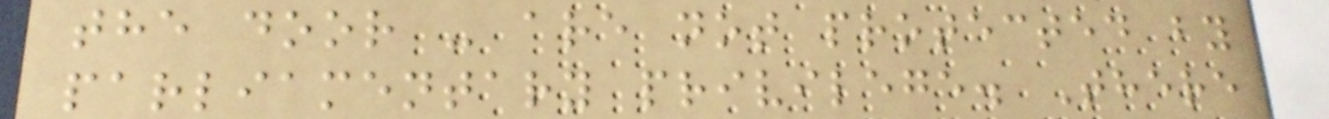the door - are not protected by
parliamentary privilege. There
